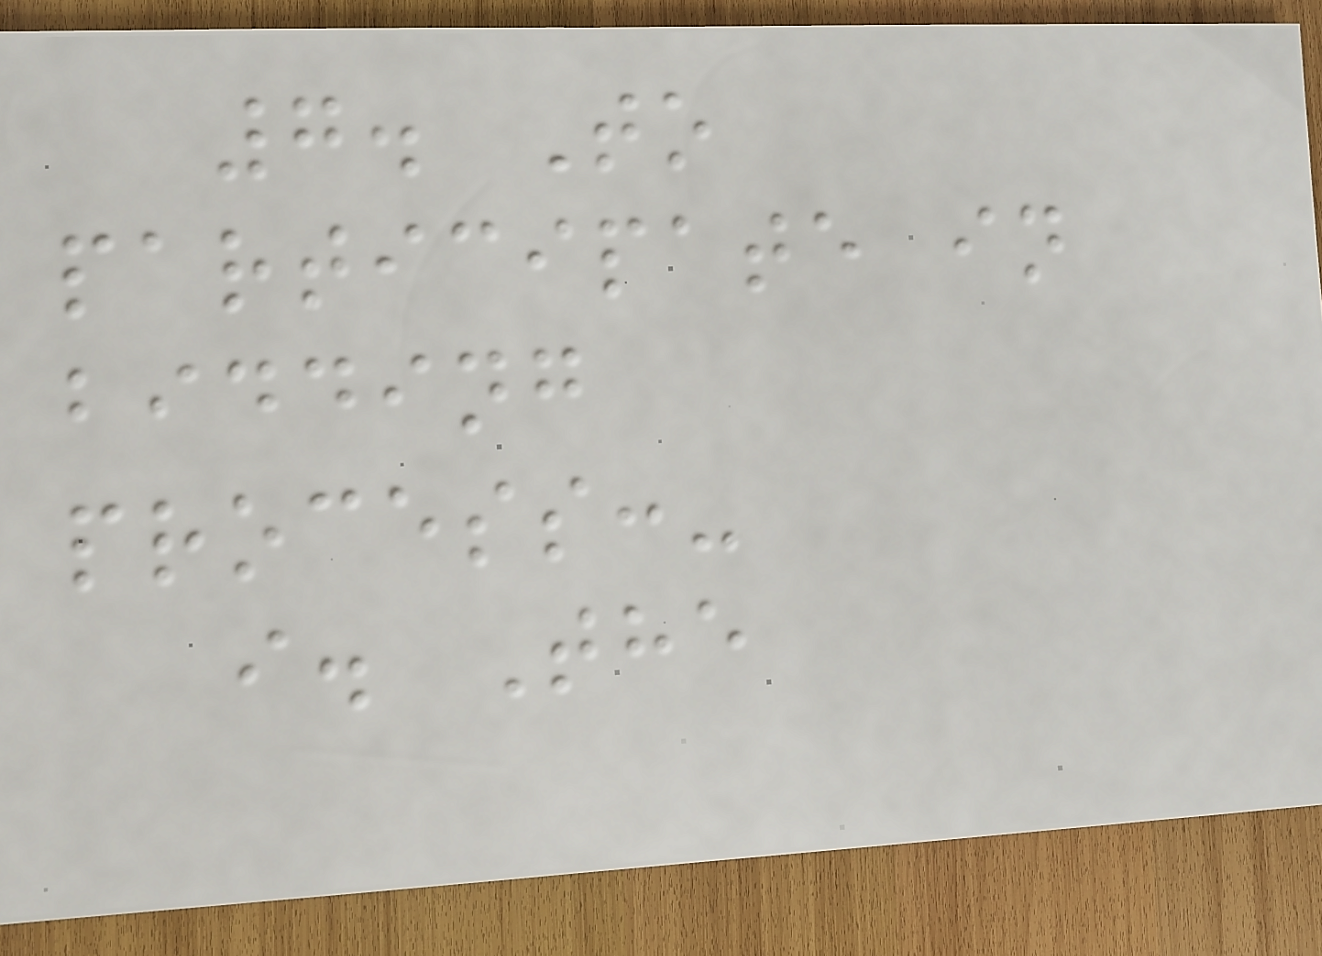7. To
participate in
bidding
process:-
i. The
